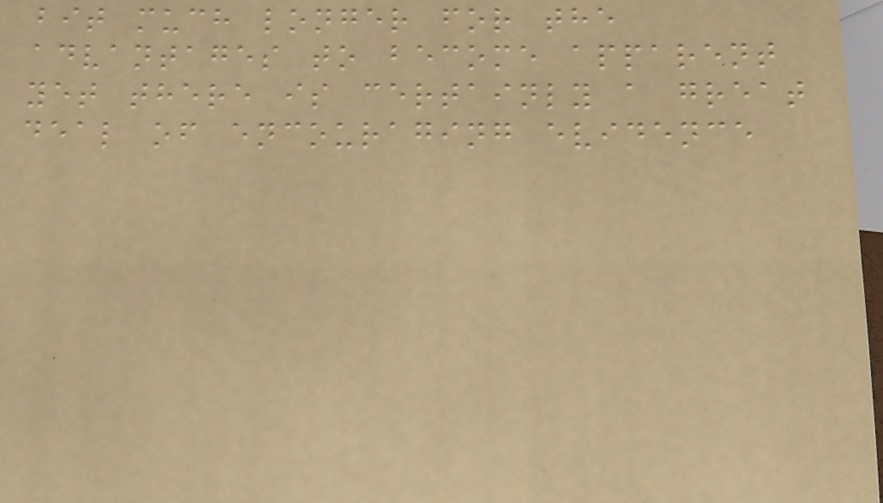bit much longer for the
advantages to become apparent
yet there is certainly a great
deal of encouraging evidence
